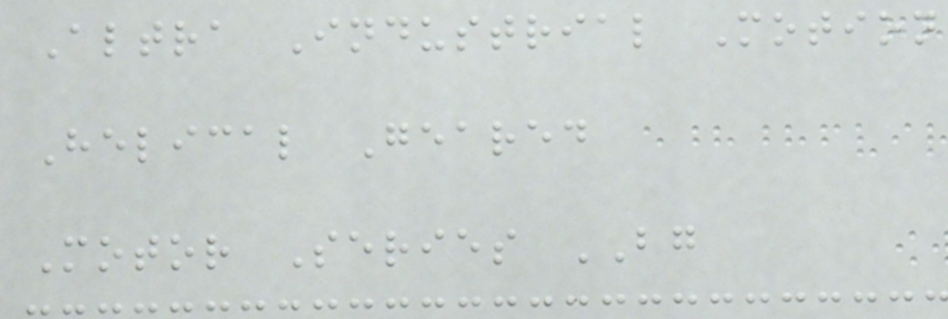Altra Industrial Motion
Helical Geared
Motor Series BG
